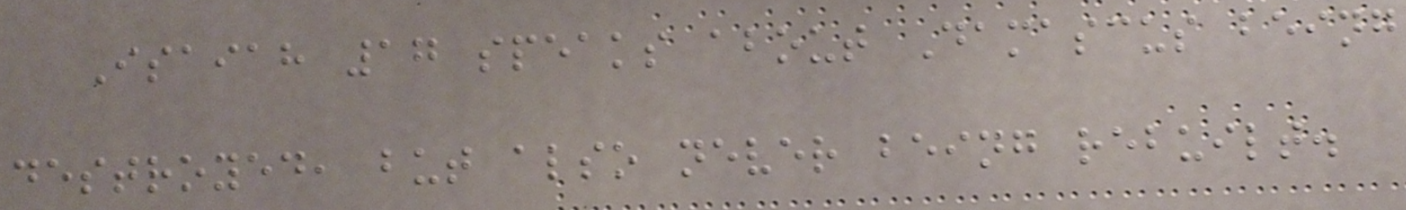Isaiah 17 speaks about Damascus being
destroyed, but also never being rebuilt.
